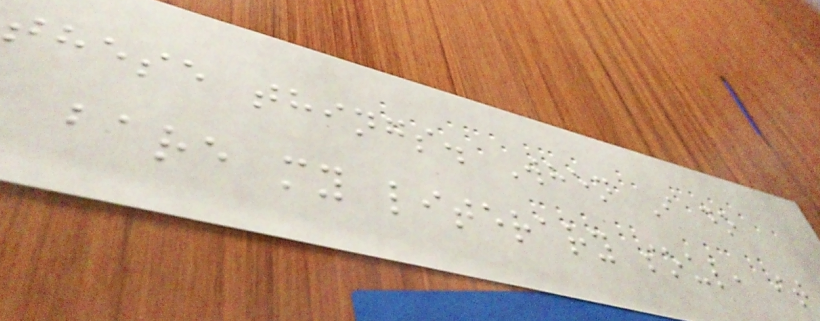these things. When I do
bare my literary soul, it
